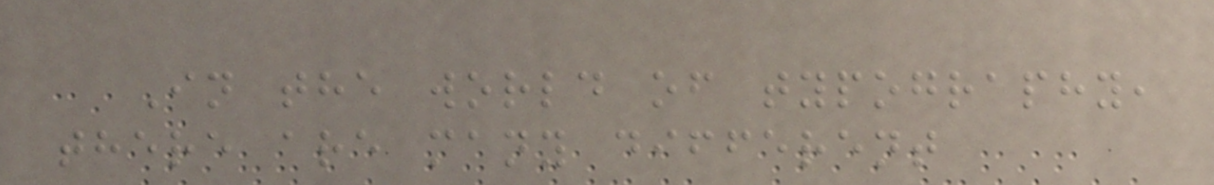In the world of typography,
there are many different
